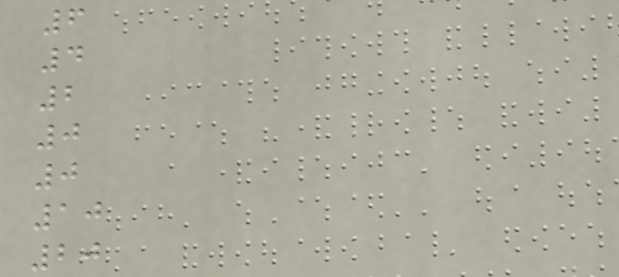6
4
2
0
0
10
20
